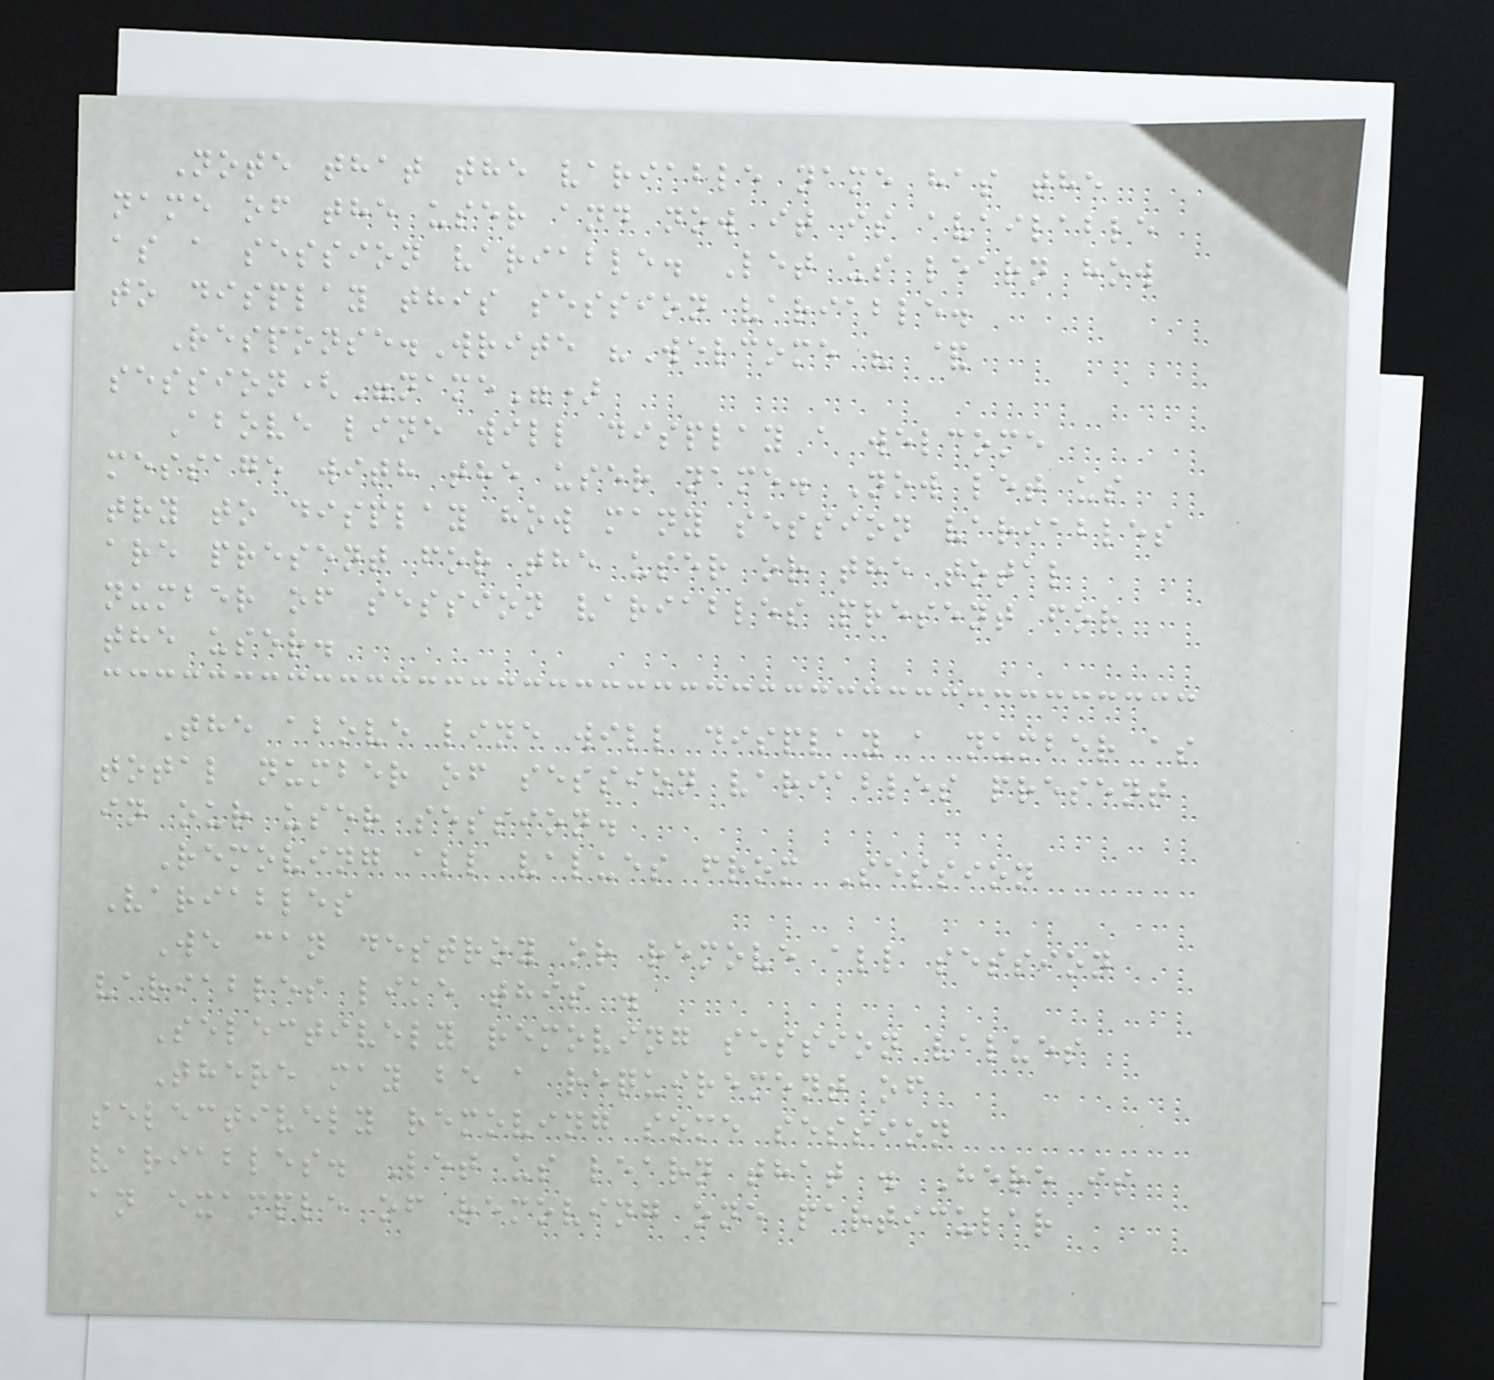Note that the variable name has the
name of the user and now it is available
as a session variable. Let us learn how
to display this session variable.
Response.Write "Welcome " &
session("name")
Above line will display a welcome
message with the user name. Now let us
try to display how many session variables
are present for the user or the total
number of session variables present for
the user.
The above line will display a number as
total number of session variables present
in our user session.
Removing all values from Session
Variables
We can destroy or remove all session
variables like this .
Selectively removing session values
There may be a requirement of
selectively removing some session
variables. Let us learn that . Here is
an example of removing one particular
